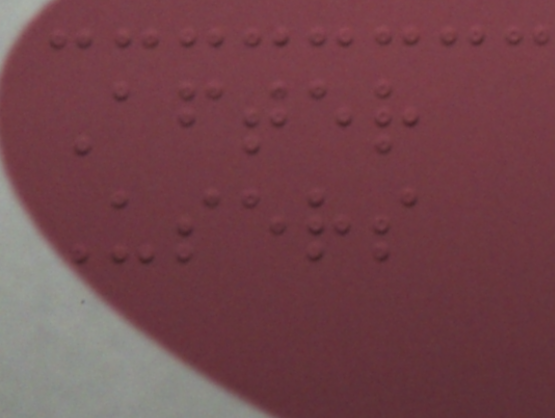After
Users
